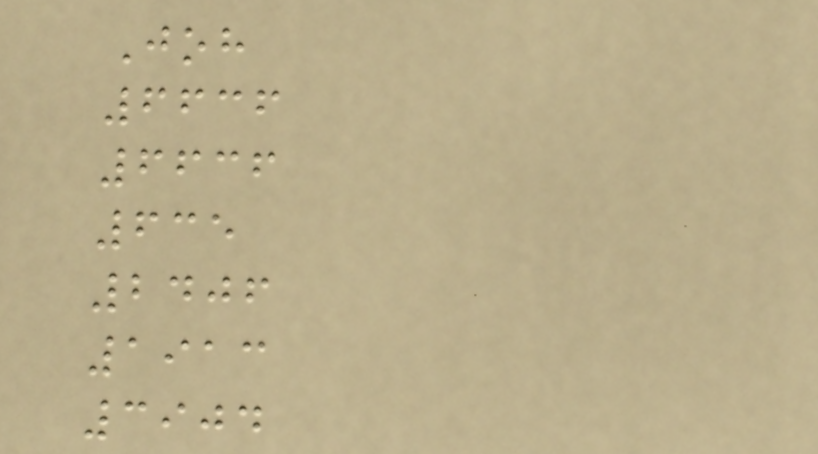Joh
6636
6636
635
2406
1913
3904
